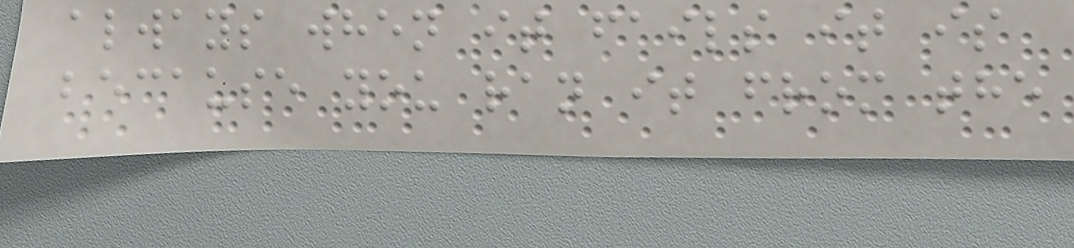always when it fails it is
because you ran it from the
